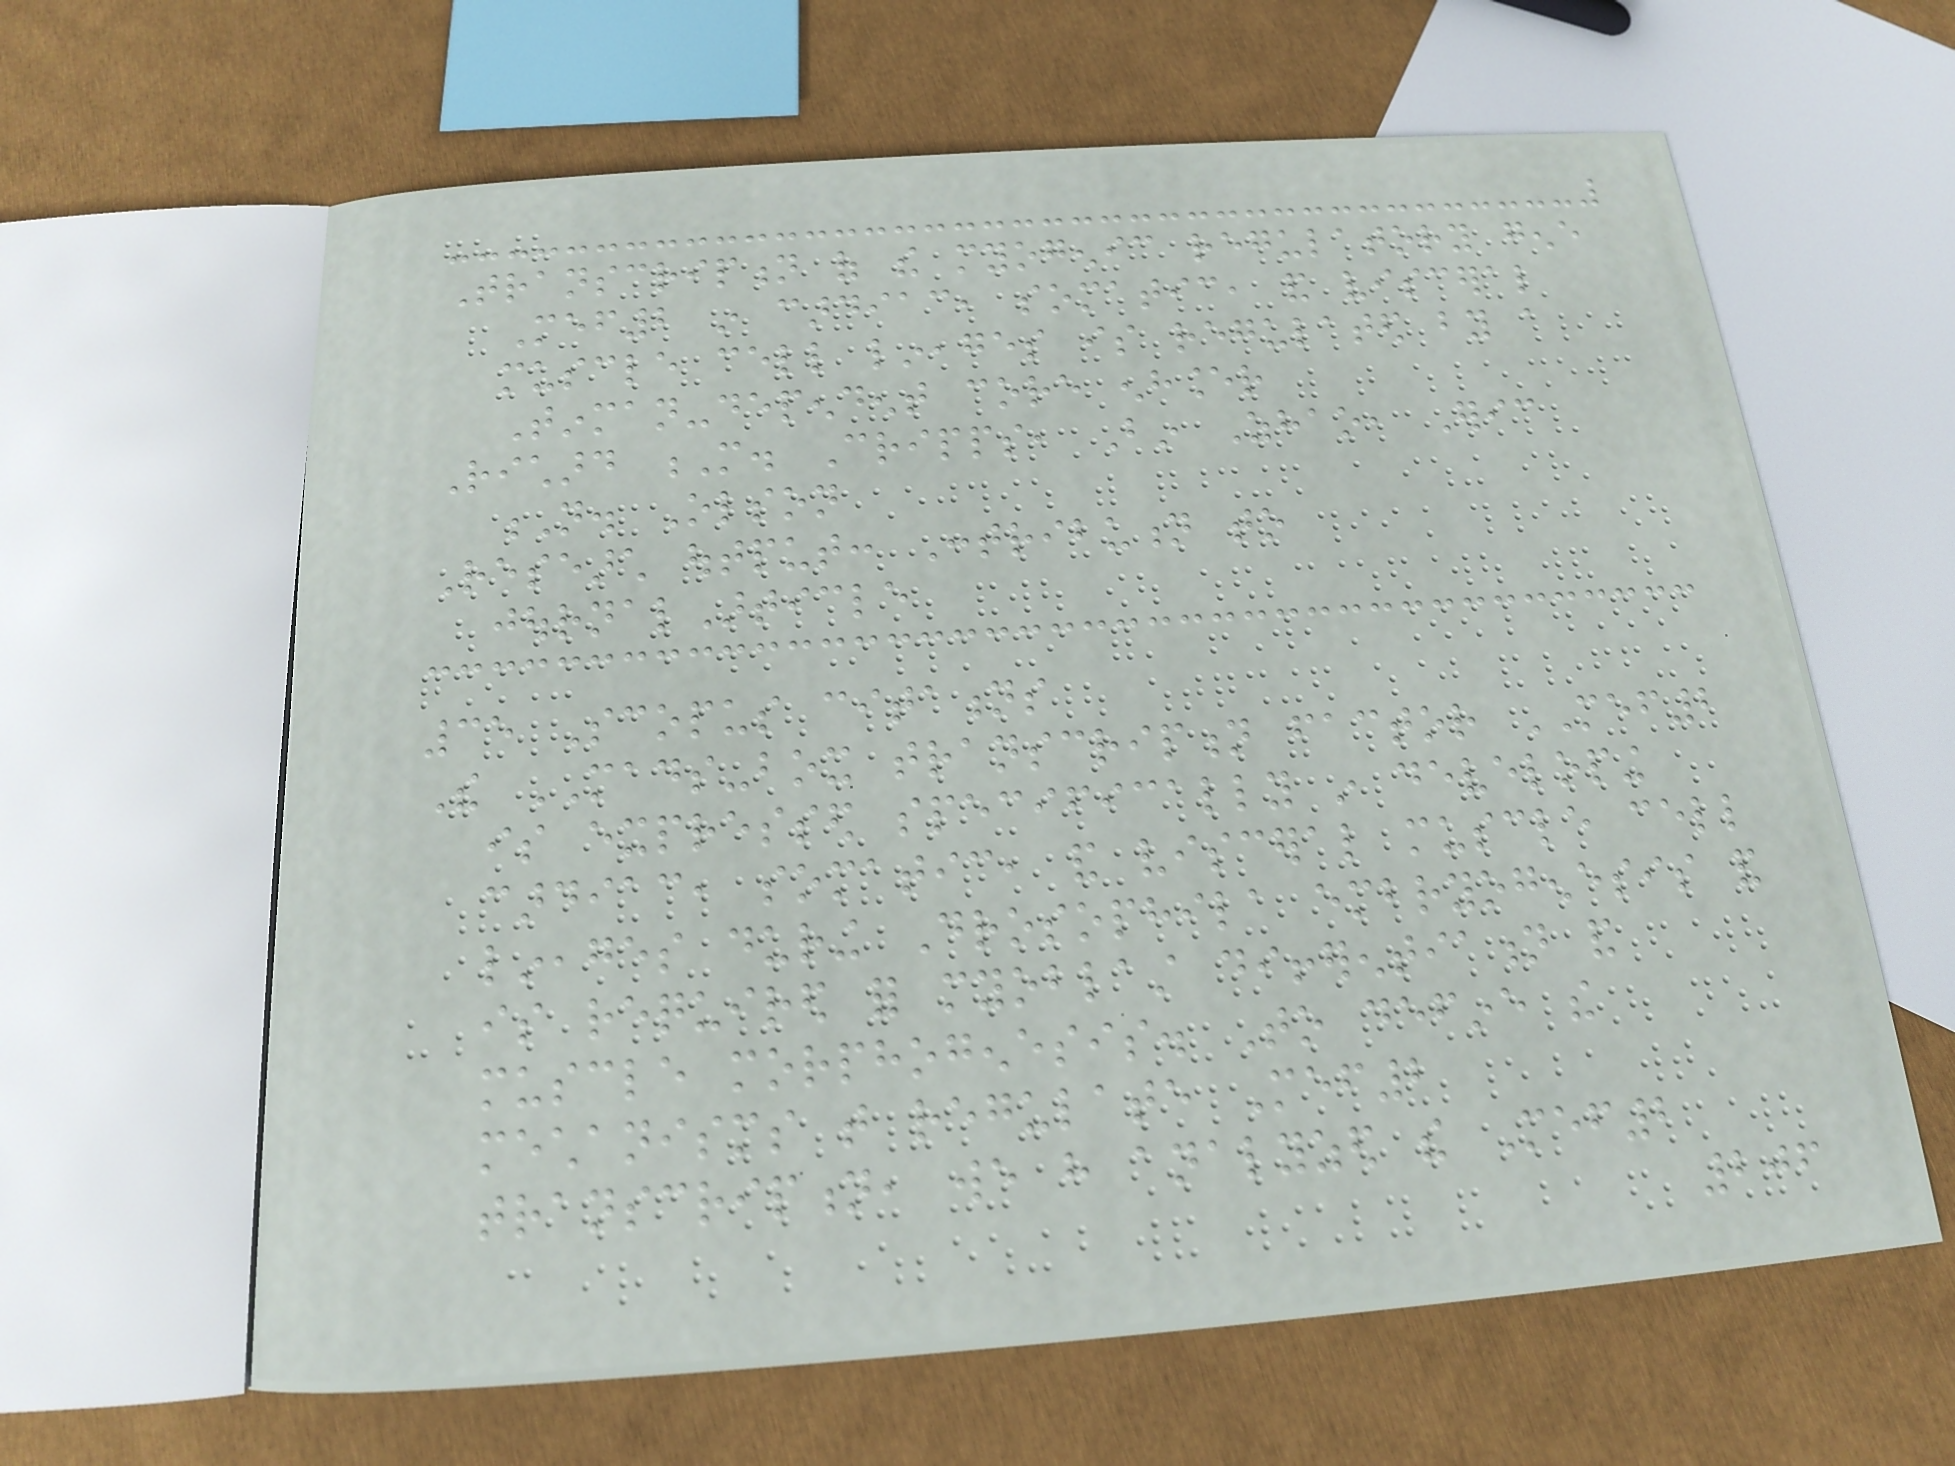Transcription of the myogenic regulatory gene
Mef2 in cardiac, somatic, and visceral
muscle cell lineages is regulated by a
Tinman-dependent core enhancer
Richard M. Cripps, Bin Zhao, Eric
N. Olson
Research output: Contribution to
journalArticle
35 Scopus citations
The MADS-box transcription factor MEF2
is expressed specifically in developing
cardiac, somatic, and visceral muscle cell
lineages during Drosophila embryogenesis and
is required for myoblast differentiation and
muscle morphogenesis. To define the
mechanisms that regulate Mef2
transcription, we have analyzed the Mef2
206
